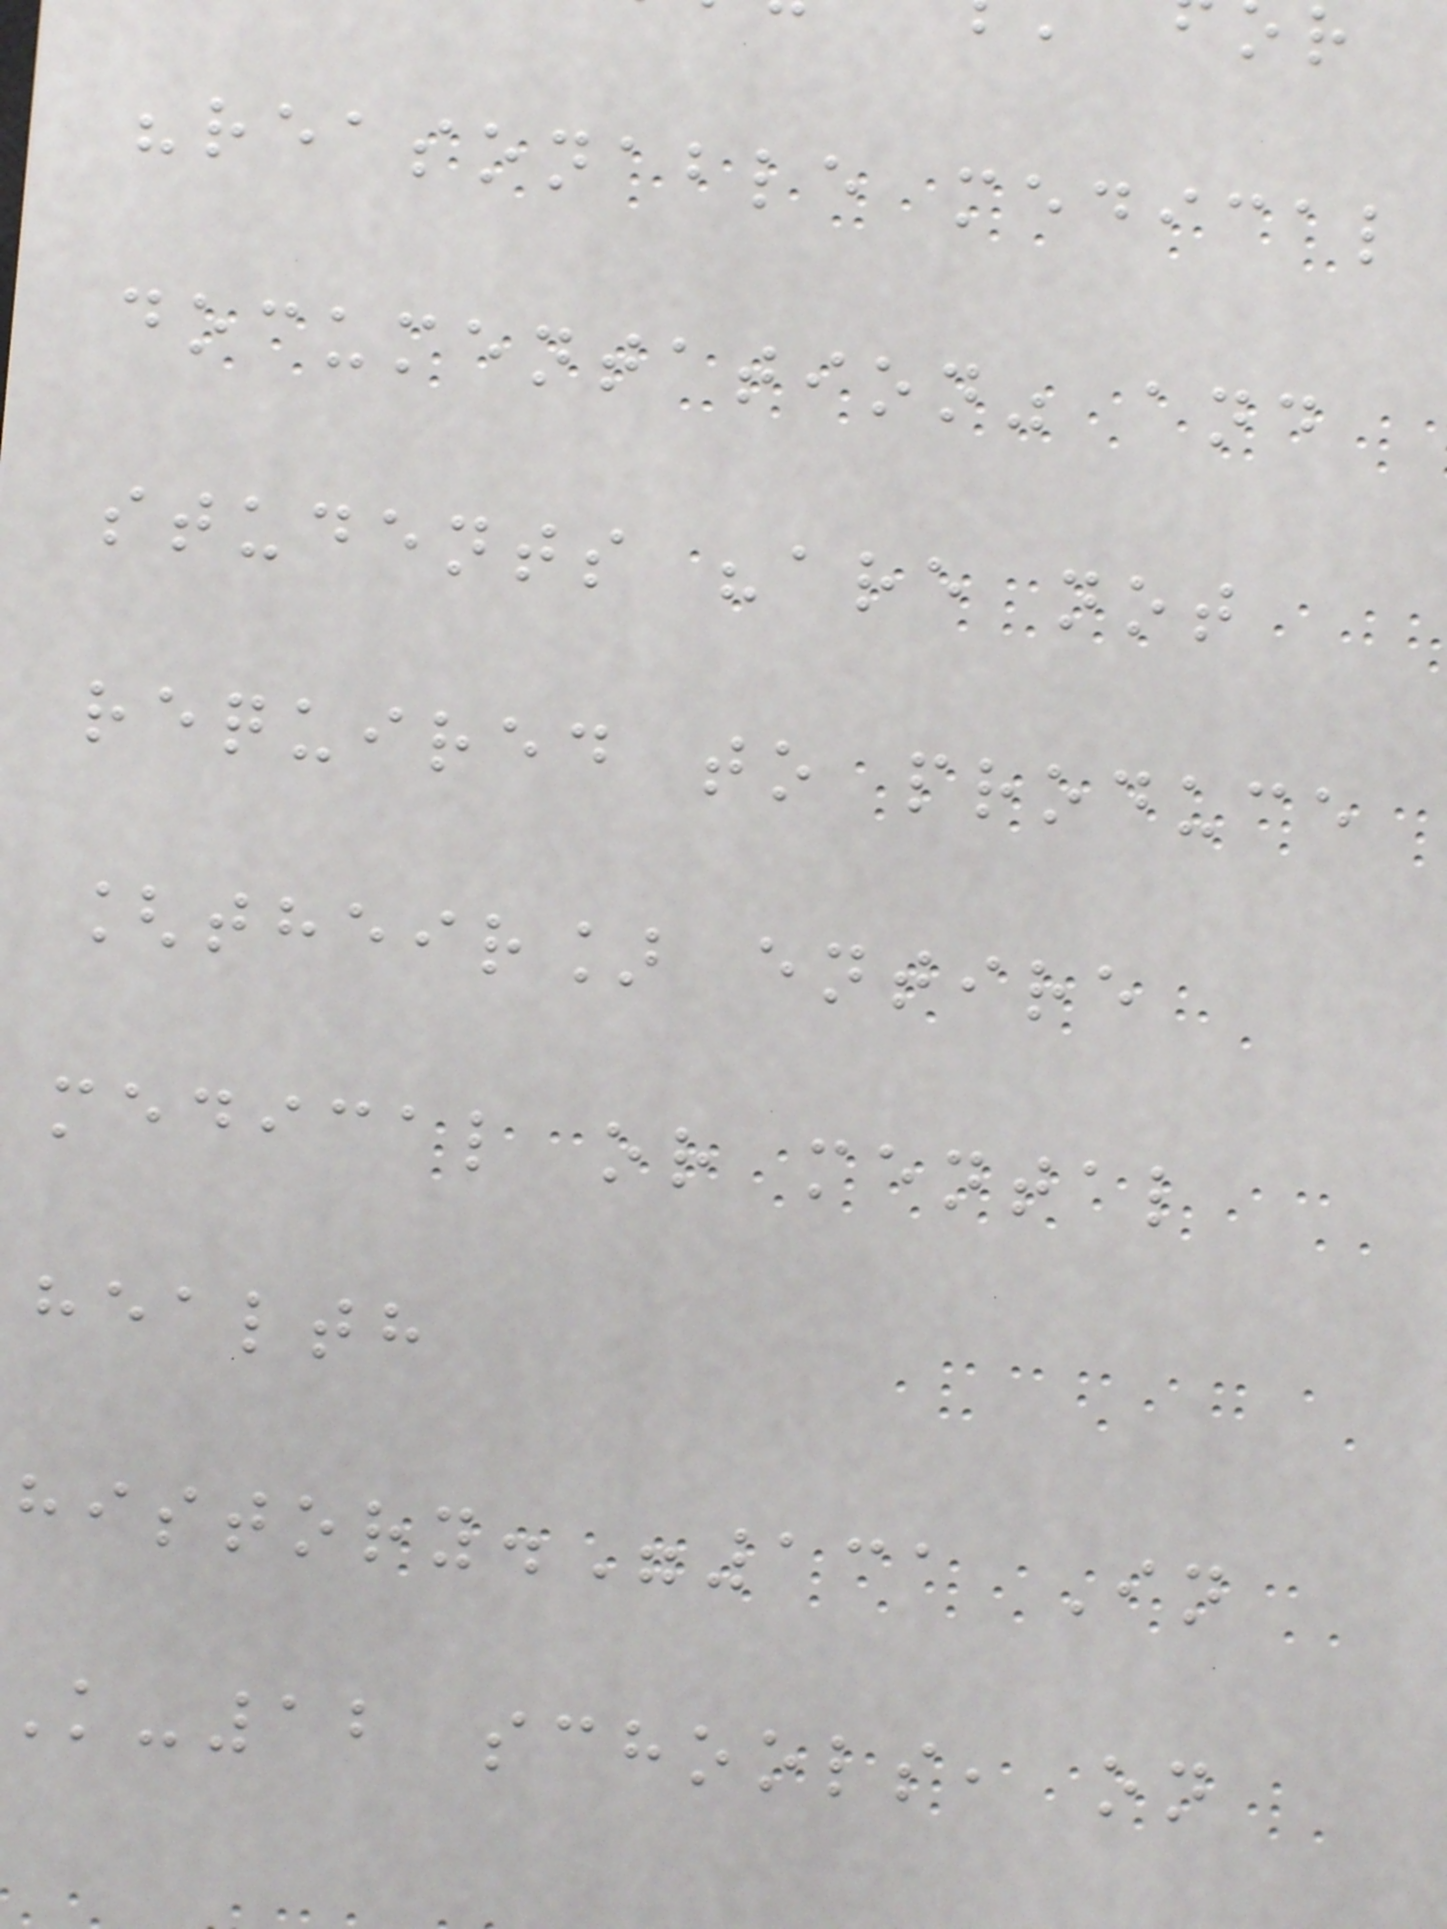"reasonable medical
documentation" and
students "are not
required to produce
[their] entire
medical or mental
health
history."131 In
k-12 schools, on
